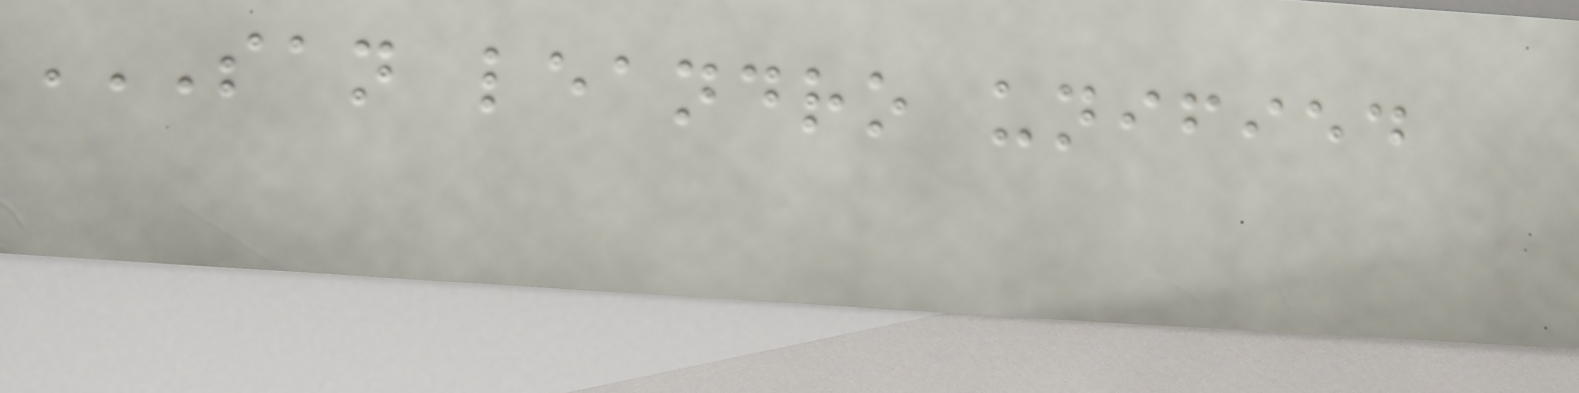SAN LEANDRO UNIFIED
